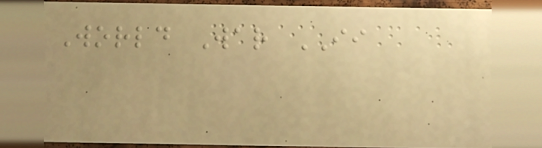World War II
